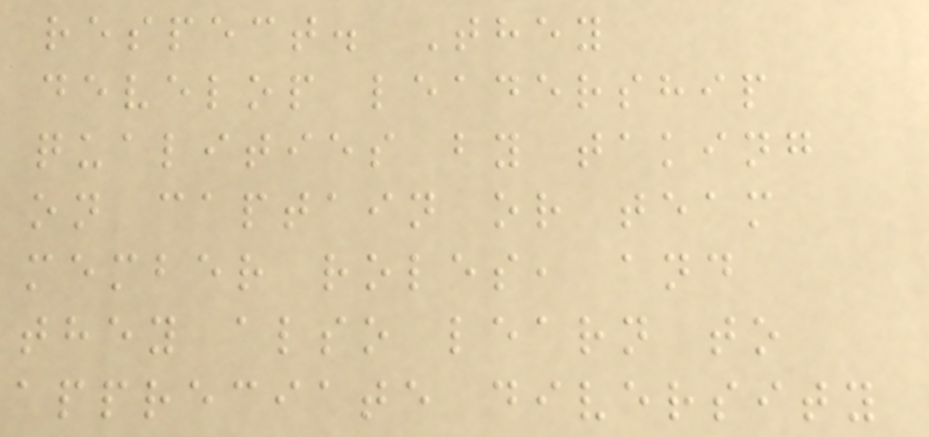respect. They
develop leadership
qualities by taking
on captain or team
member roles, and
they also learn to
appreciate diversity
